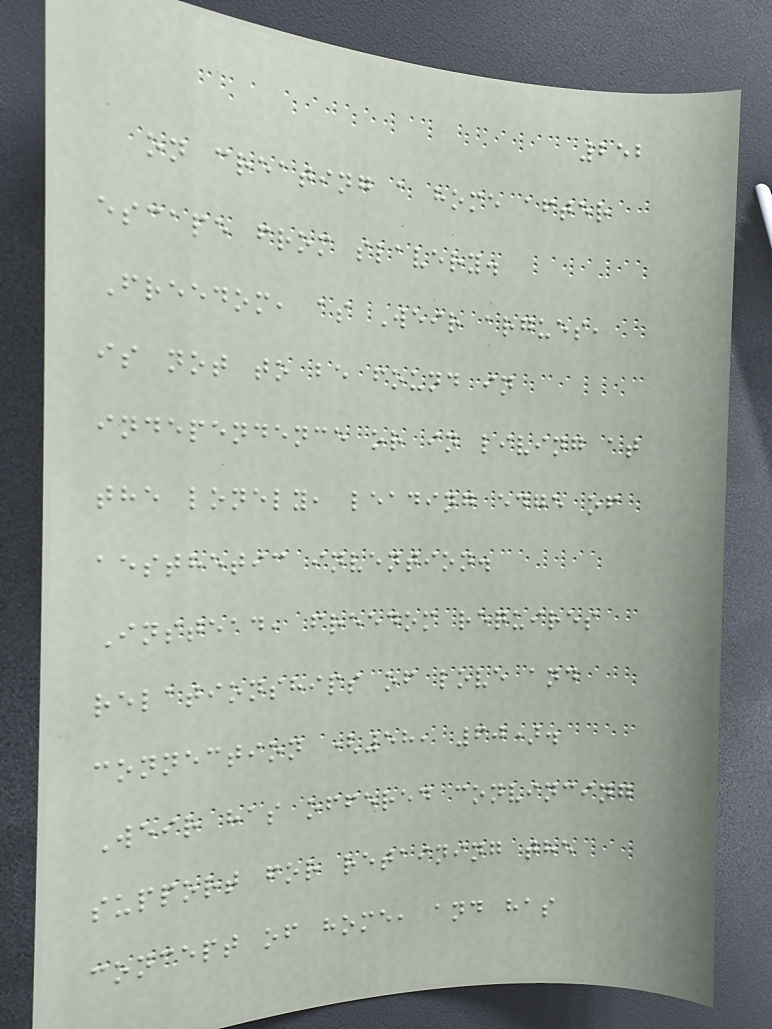252
on creating a home after
escape from slavery.
Freedom, as Weir argues,
is not to be found in
independence or in living at
the lonely, leading edge of
aesthetic invention.
Instead, freedom requires
relationships of love and
connection (58, 60).
Weir has offered convincing
support for retaining the
concept of home, and has
